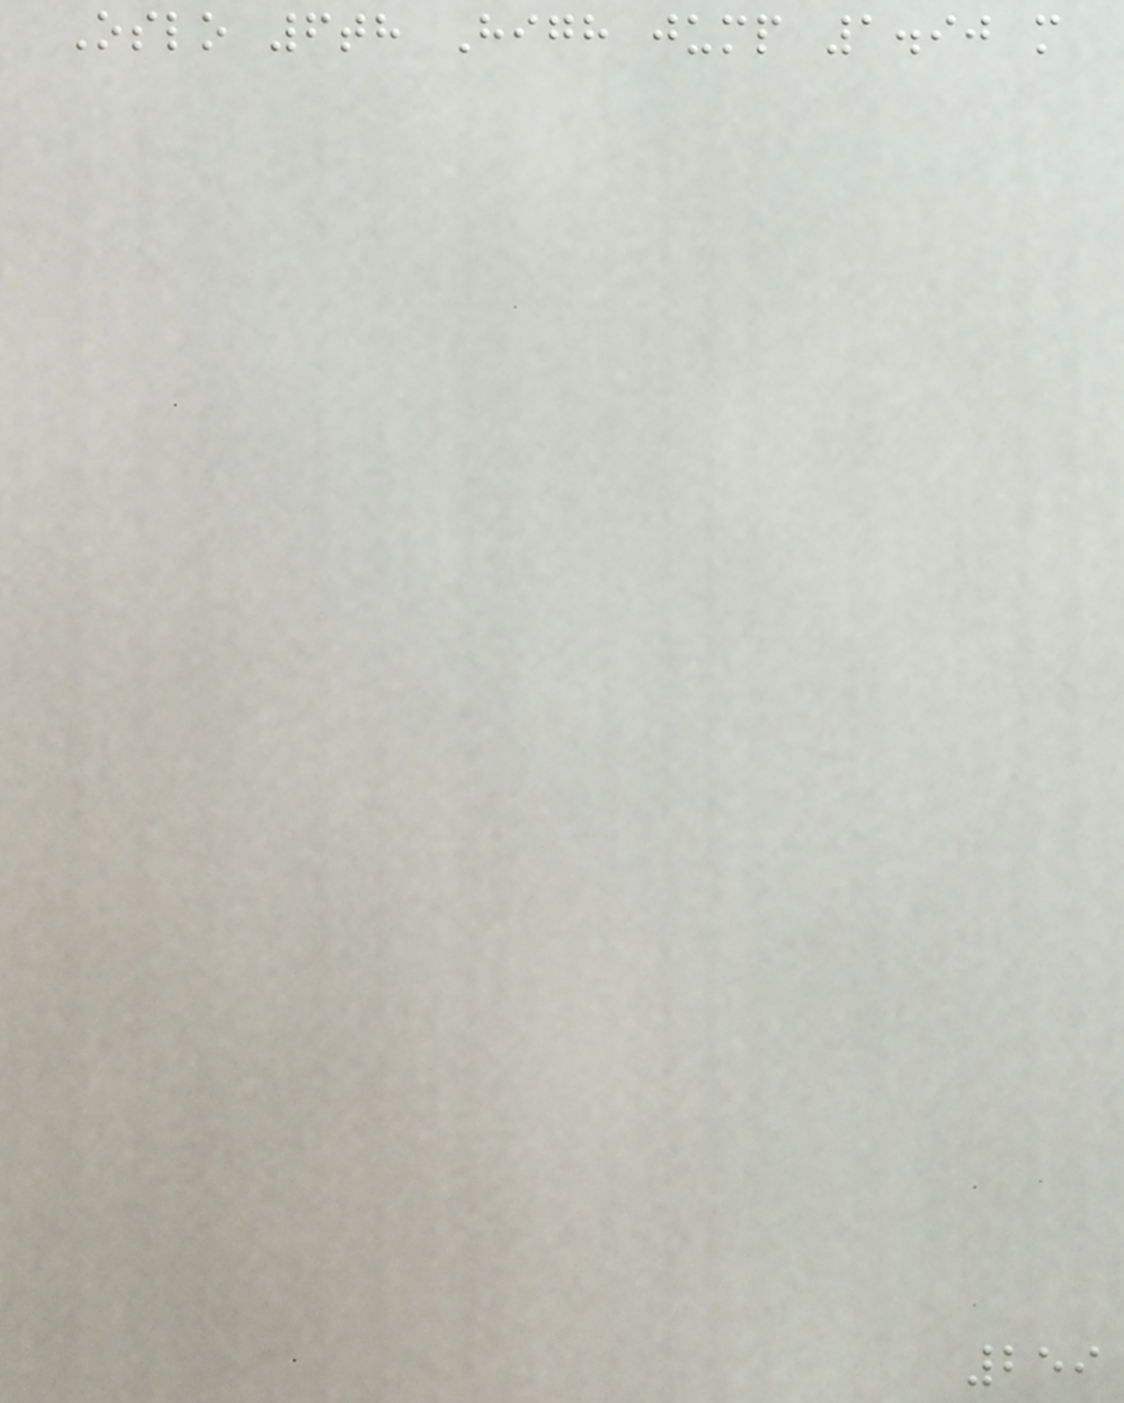Oslo 6th High jump 1.90 m
259
